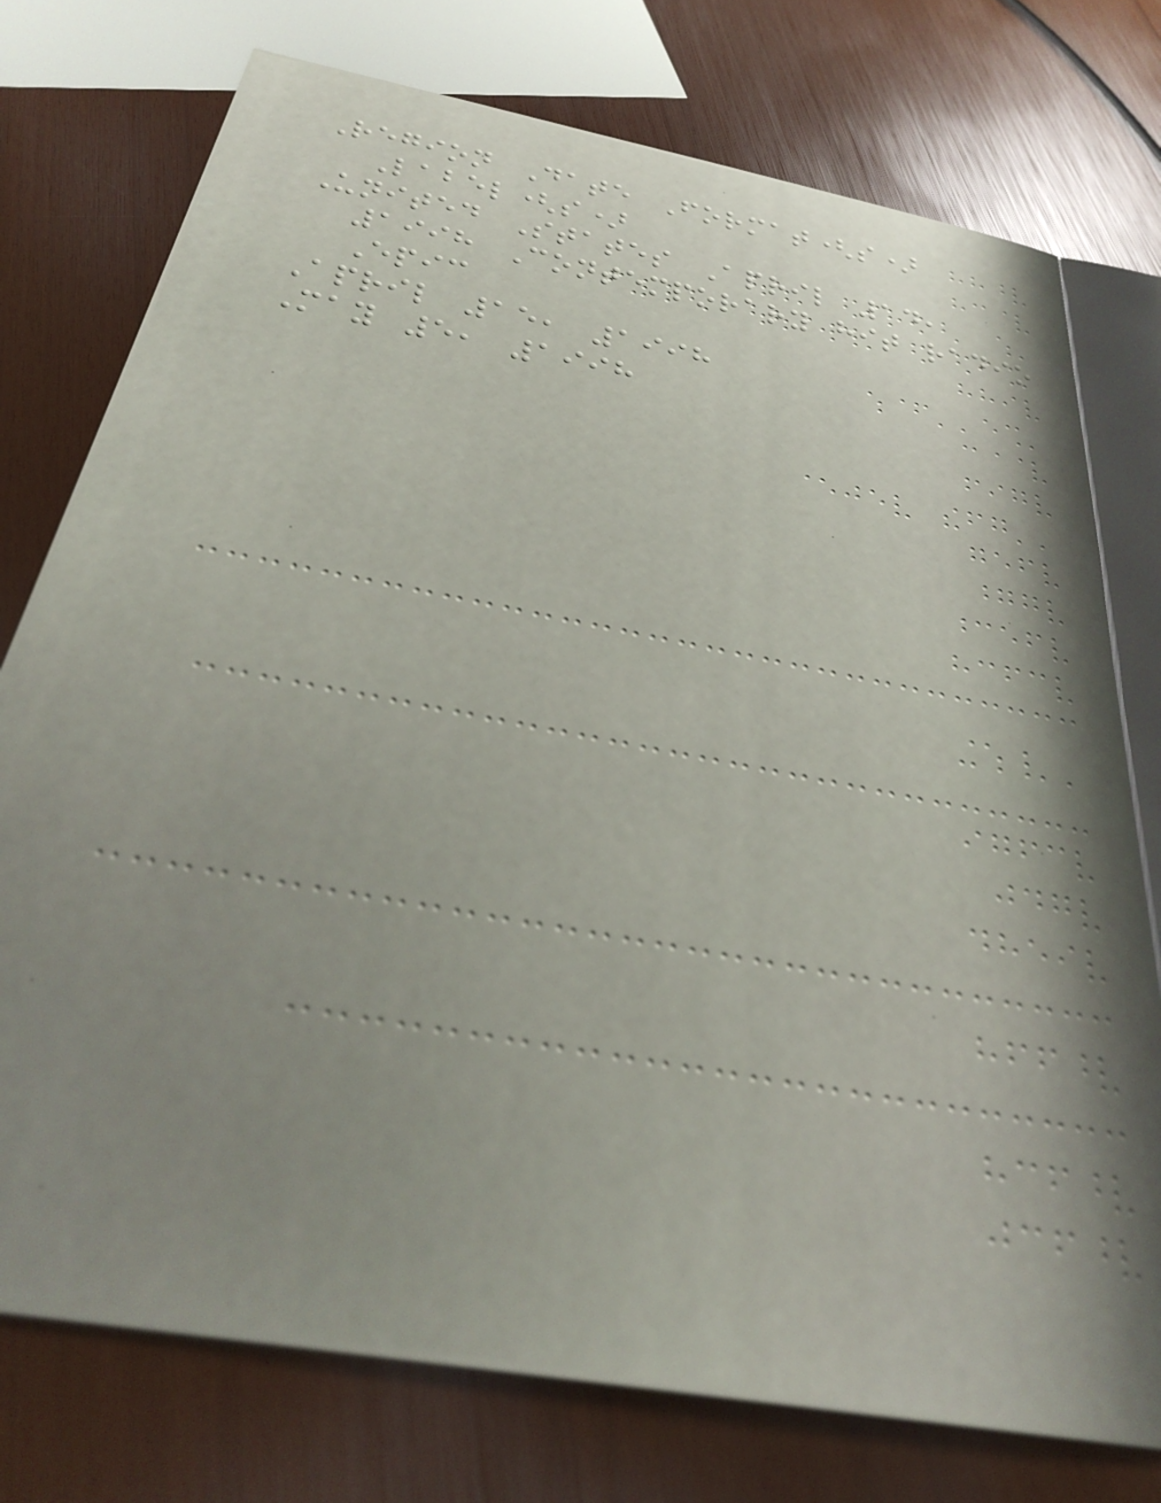Region Date Format(s)
Label(s)
United States April 14,
1998 Contemporary hit radio
Epic
April 15, 1998
May 5, 1998
